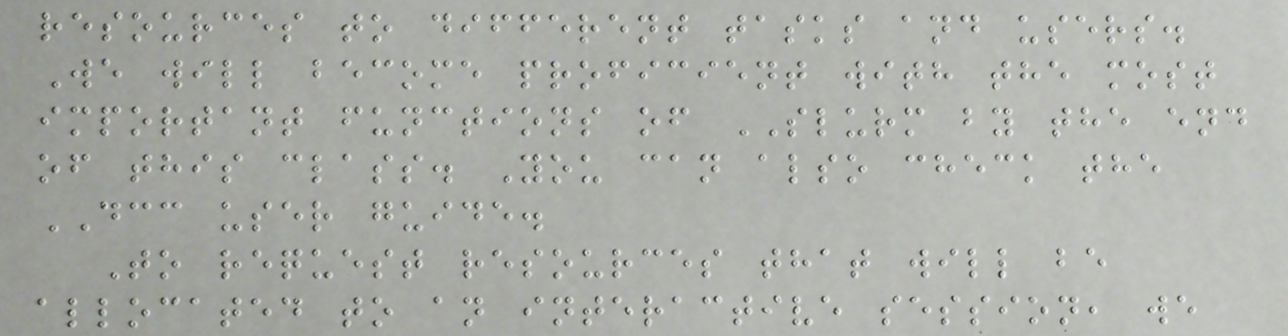resources to different tasks and users.
We will become proficient with the most
important functions of SLURM by the end
of this class. You can also check the
DCC user guide.
To request resources that will be
allocated to an interactive session, we
